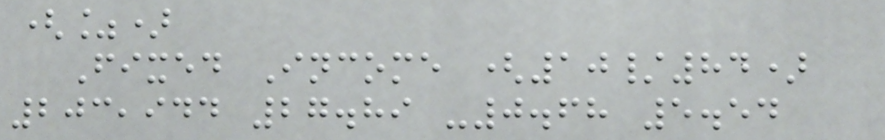(%)
Fixed Income (10/84)
203,944 27.89 -0.68 5.54
